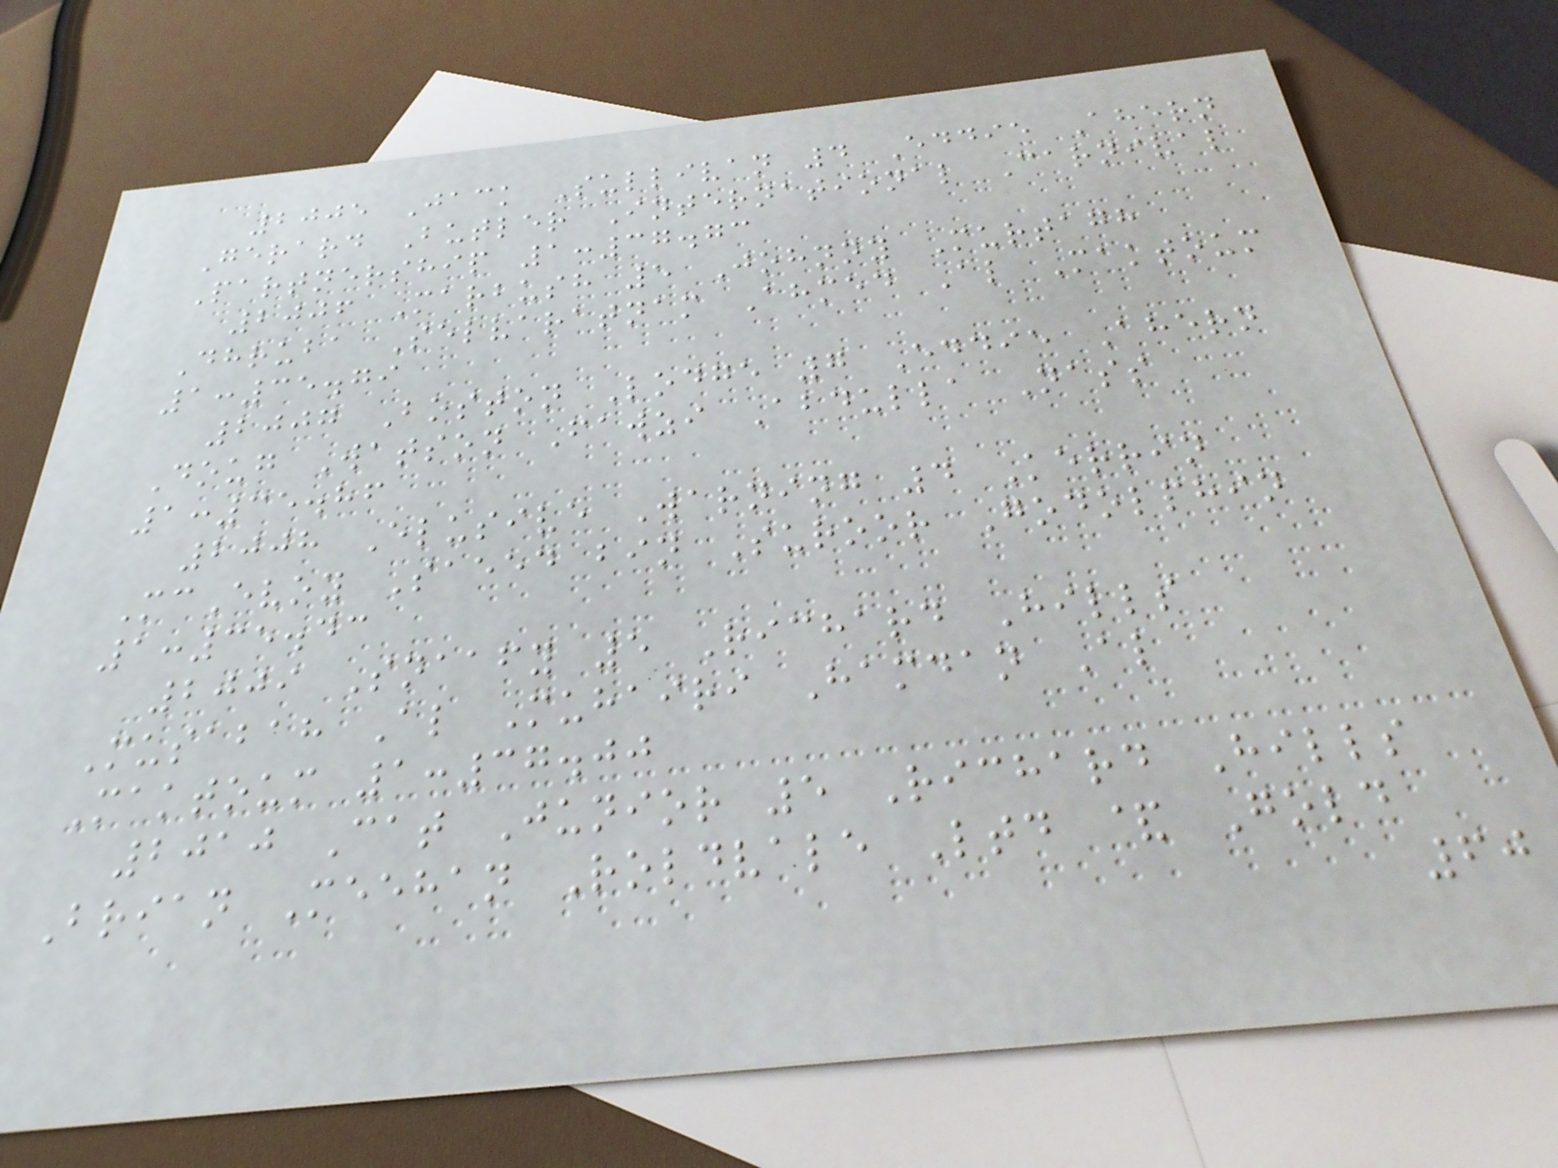2005 Jack Sullivan 4 Eddie Ahern
Gerard Butler International Carnival
Partnership 1:37.73
2006 Marbush 5 Johnny Murtagh
Dhruba Selvaratnam Ahmed Al Maktoum
1:35.79
2007 Boston Lodge 7 Eddie Ahern
Doug Watson Fawzi Abdulla Nass
1:35.86
2008 Elusive Warning 4 Kerrin
McEvoy Saeed bin Suroor Godolphin
1:35.43
2009 Snaafy 5 Richard Hills
Musabah Al Muhairi Hamdan Al
Maktoum 1:37.00
2010 Cat Junior 5 Richard Hills
Brian Meehan Roldvale Ltd & Gold
60
